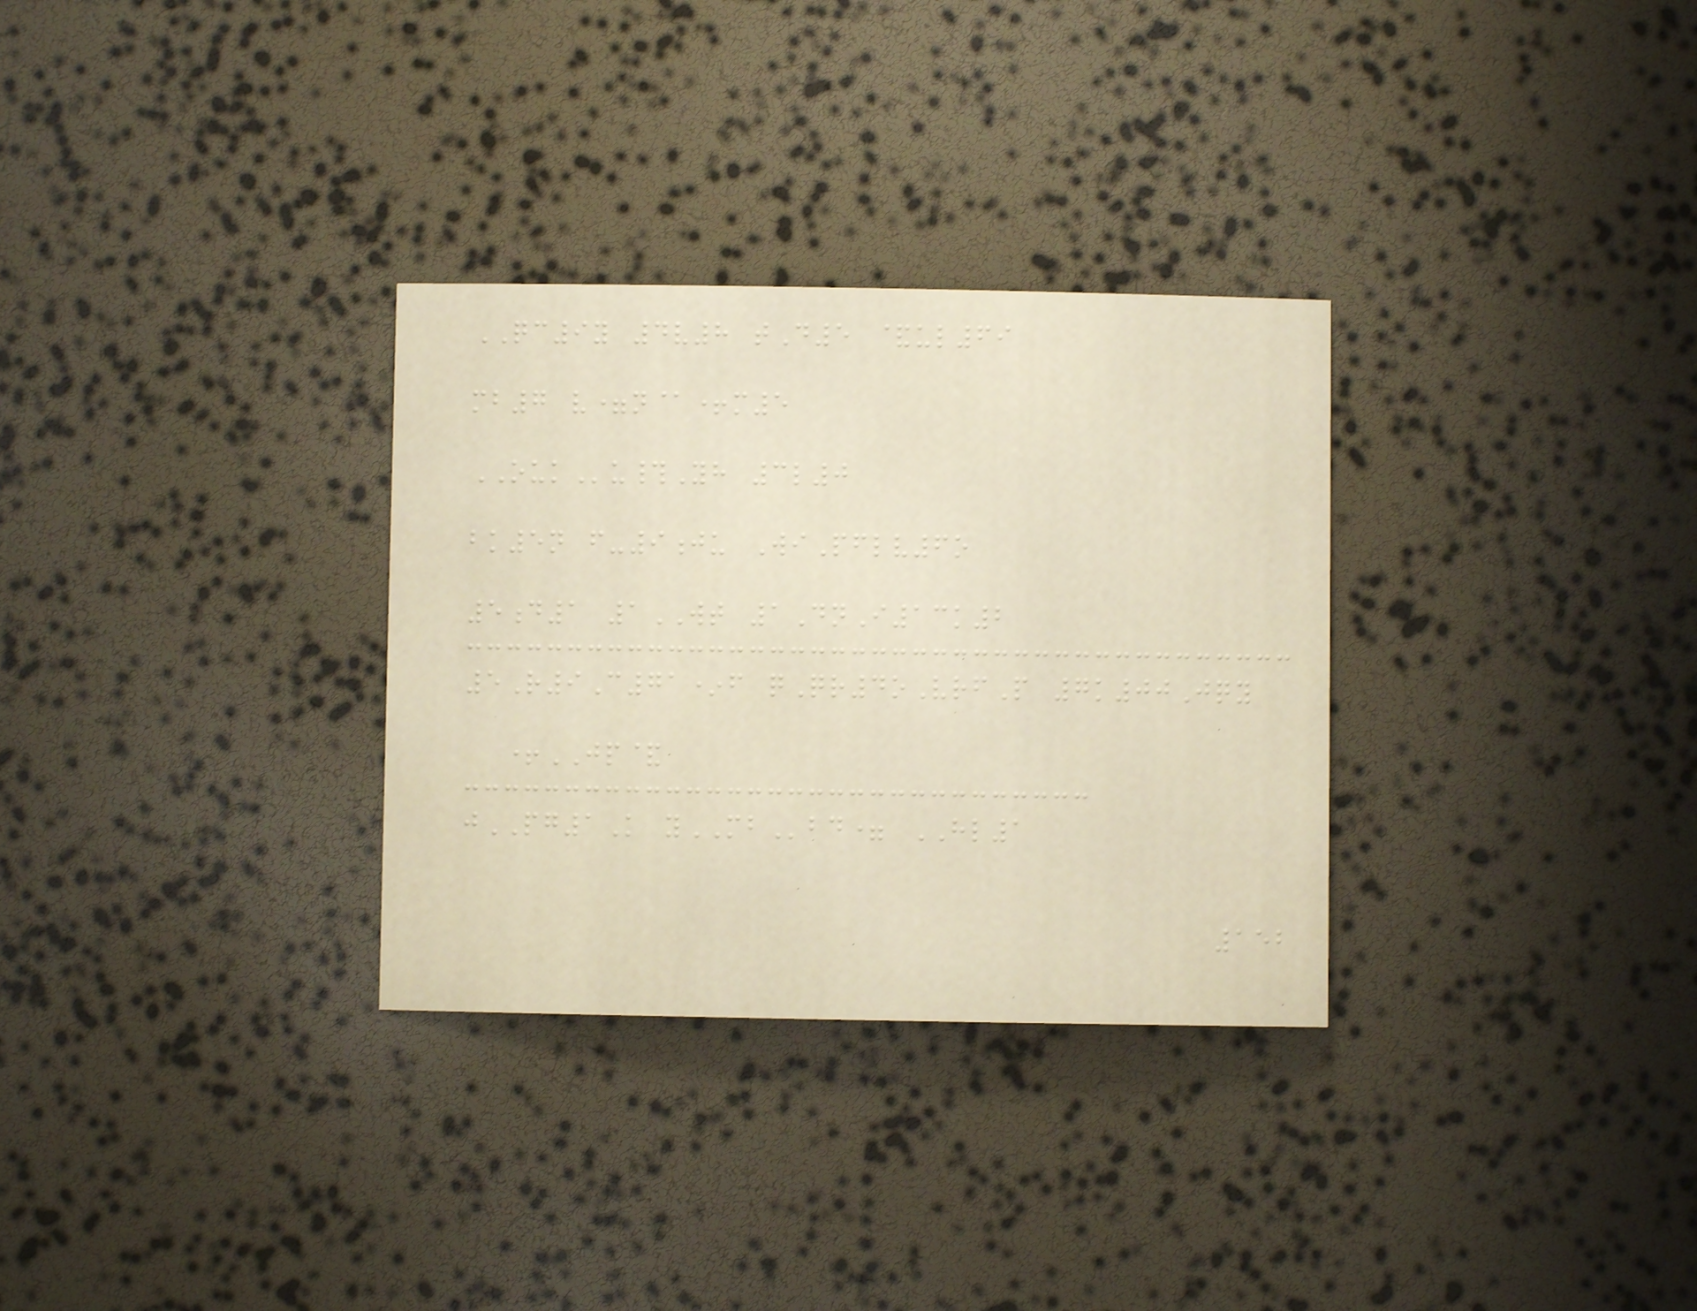QC9y 4v8 tD5 &ul69
mb7 v=n@+m5
OUKu#Yh 3l0
bk5n f-9ju WiPflv6o
5d1 1WT 1DnI13k2
5R9C71*f qQr4oVrfP 7k00Jqy
+JP&
jPG1K yMBbd= HL1
152
